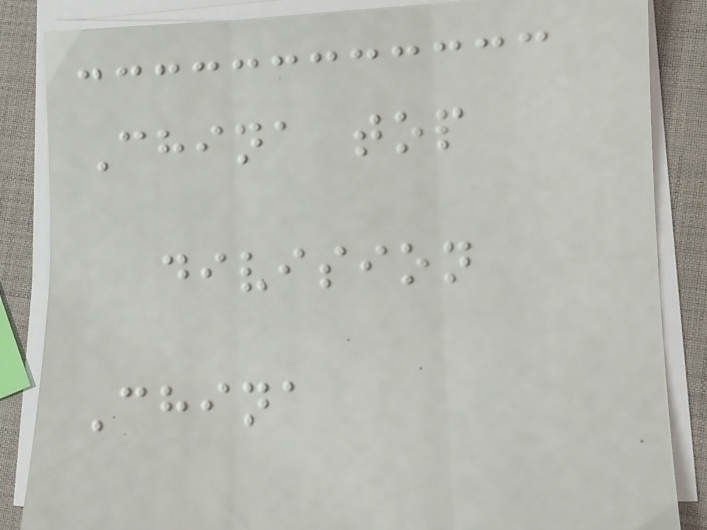China top
division
China
